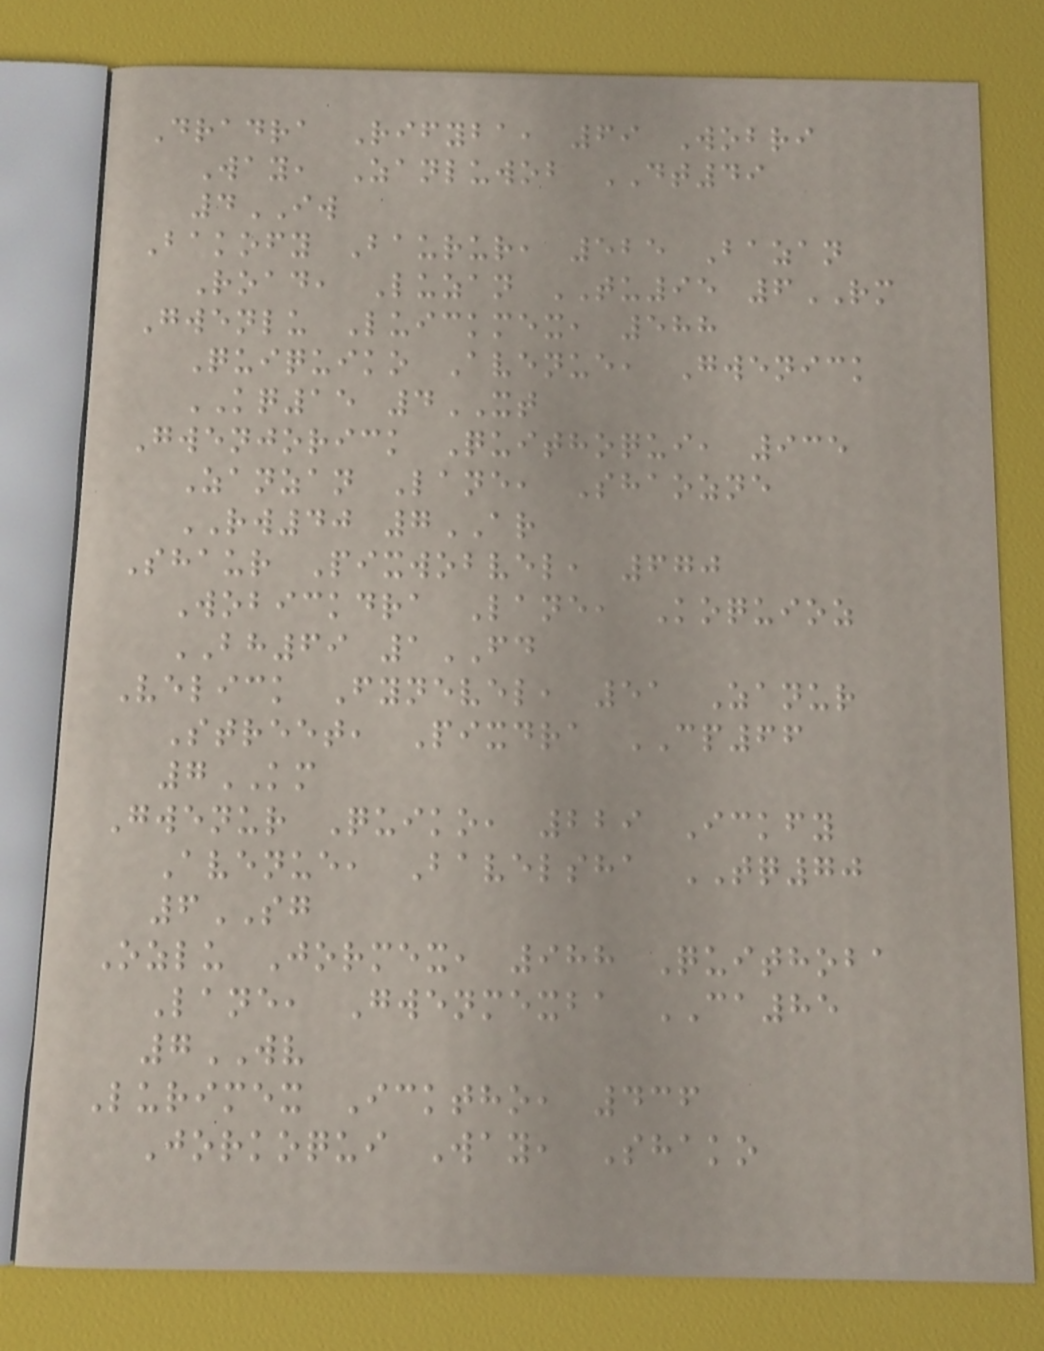Dradra Rifyba, 69 Wobri
Way, Zanluwob DT49
4IW
Bakofy Baurur, 525 Bazan
Road, Luzan TU95 6RM
Gwenlu Luickmex, 588
Quiquiko Avenue, Gwenick
KQ15 4XT
Gwenjorick Quithoqui, 935
Zanzan Lane, Shaozne
RW40 7AR
Shaur Pixwobvel, 670
Wobickdra Lane, Koquioz
BH69 1FD
Velick Fynevel, 51 Zanur
Street, Pixdra CP66
7KM
Gwenur Quiko, 229 Ickfy
Avenue, Bavelsha TQ70
6SG
Ozlu Jormex, 988 Quithoba
Lane, Gwenmexba CA85
7WV
Lurimex Icktho, 436
Jorkoqui Way, Shako
